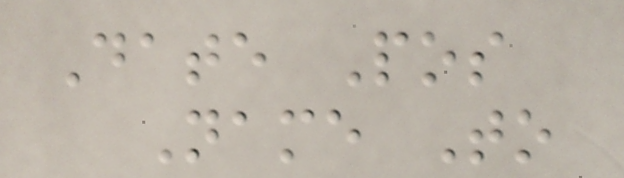Date Pos
Name To
